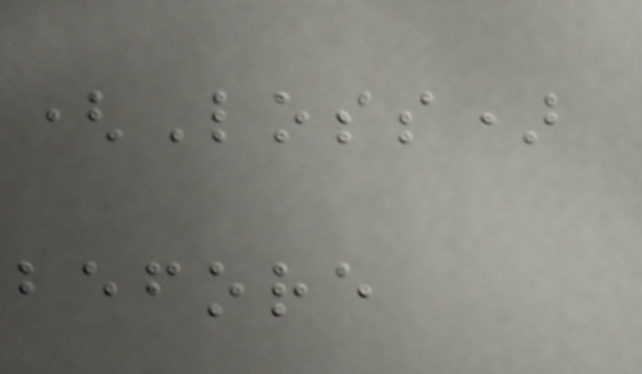(Loss)
before
